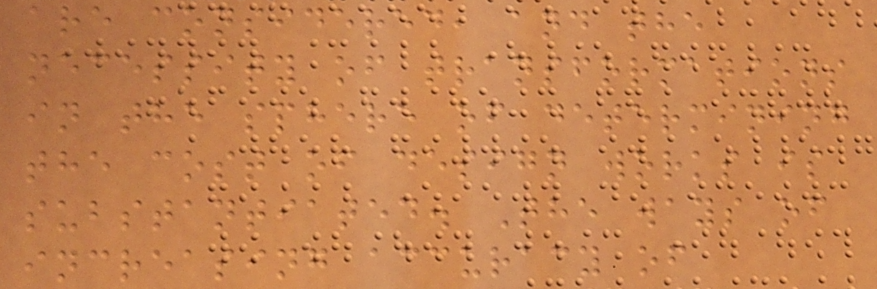are considered, and the
necessity of transformations
in the sphere of determining
the cost of design works is
substantiated. The ways of
increasing accuracy of
